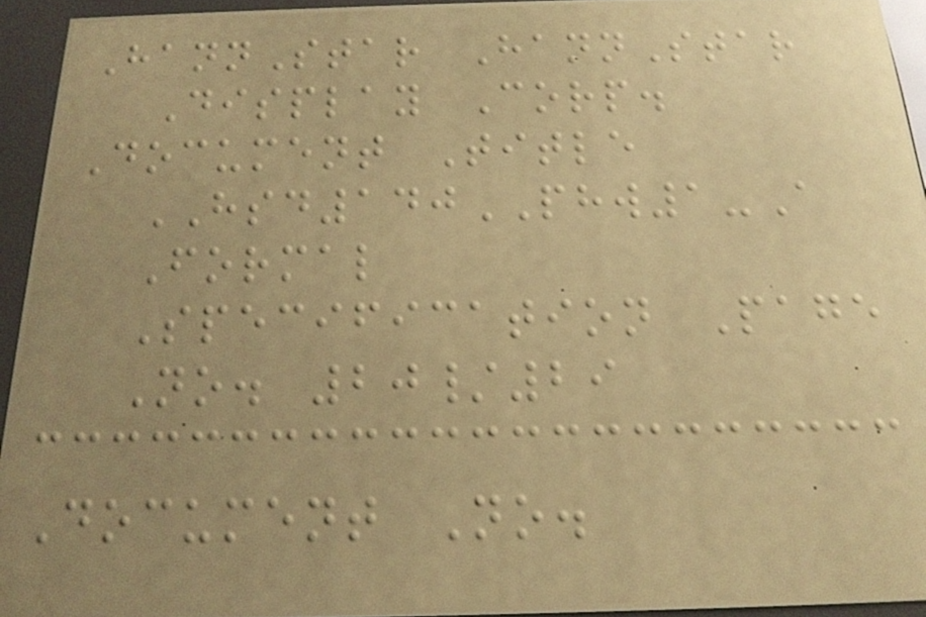HannStar HannStar
Display Corp.
Document Title
HSD140PHW1-A
Formal
Specification Page
No. 20/29
Document No.
